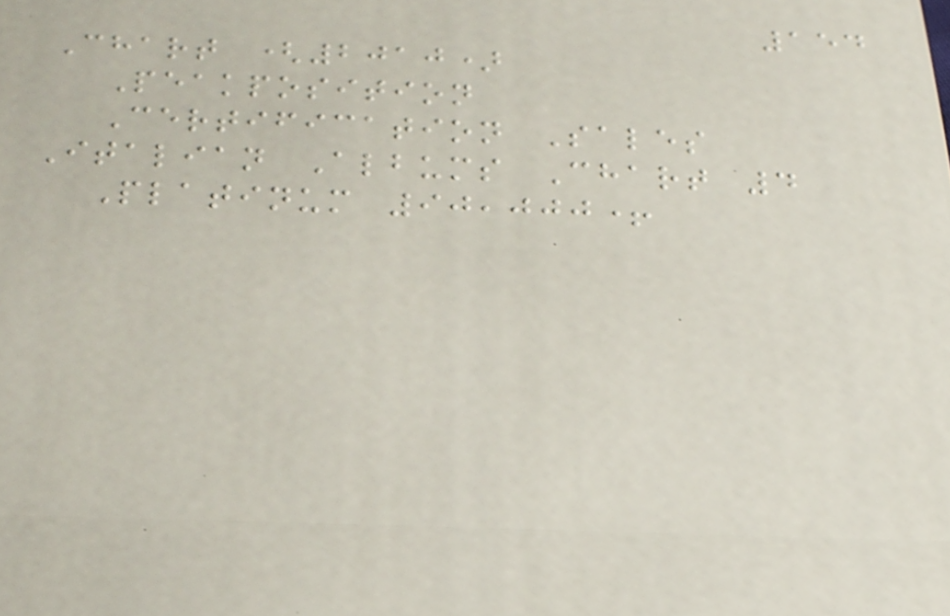154
Chart (2010)
Peakposition
Certification Sales
Italian Albums Chart 4
Platinum 90,000+
